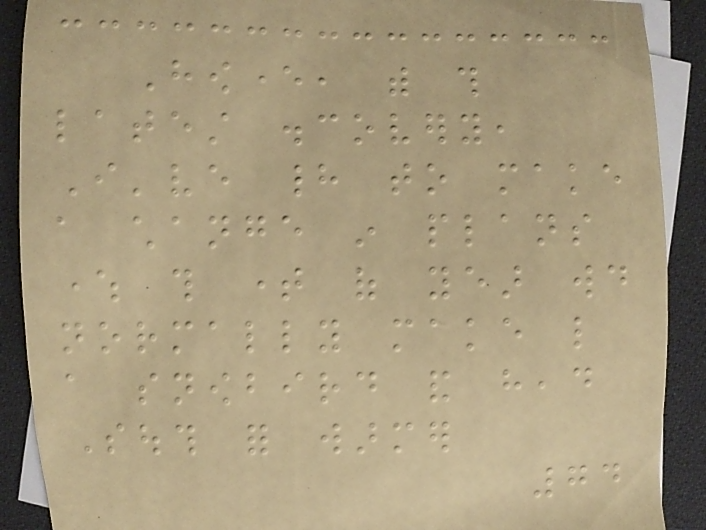However, with this
latest discovery,
I've had to make
a change in plans
where this time of year would
normally make like
a snowbird and head
South for warmer
74
